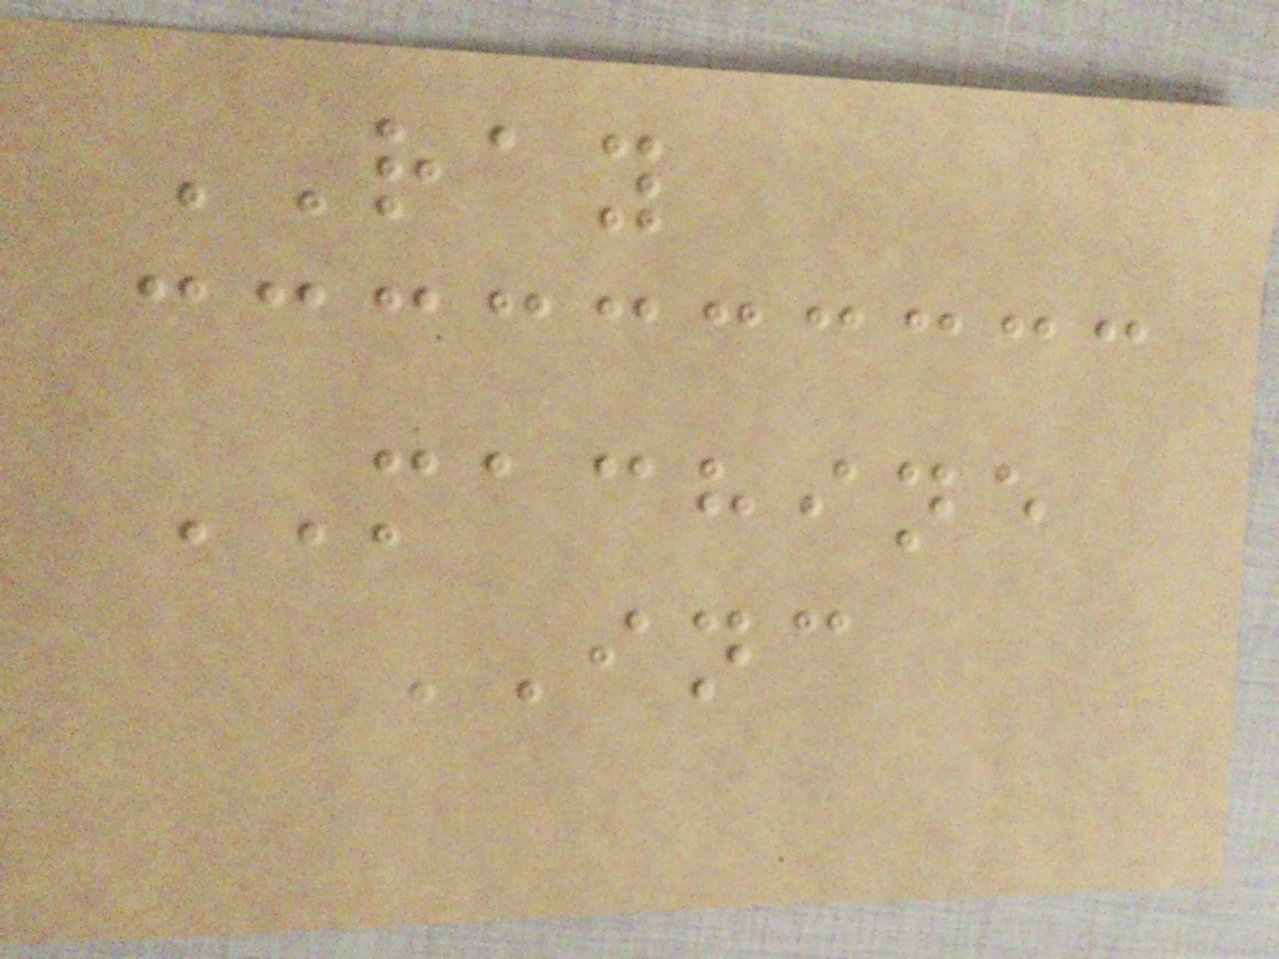RAY
MACHINE
INC
